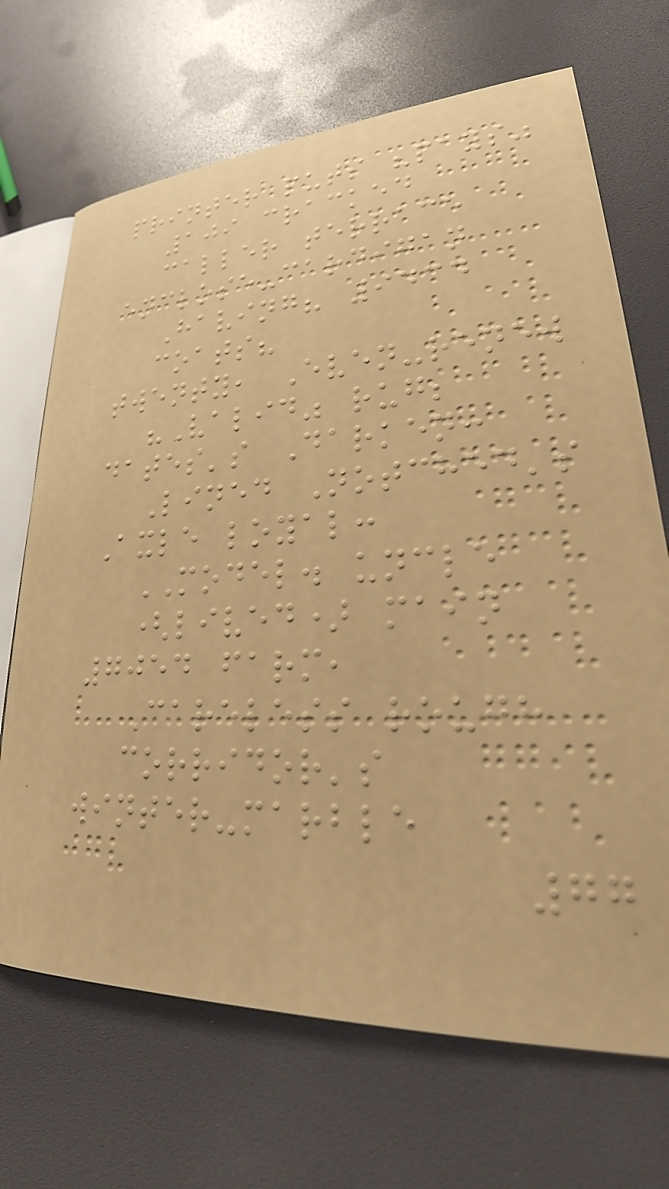printer puts "pays"
109 cracked
caller terrace
enclose-cardigan
Having? 9434
coats?
twenty, Even-renew
"Valid" rug;
dates's Darken:
Lined Notched's
Axle loyal:
MODEL. uncle
(lived) main
7054 farm,
Careless rough
corridor's
winter-marble
77
